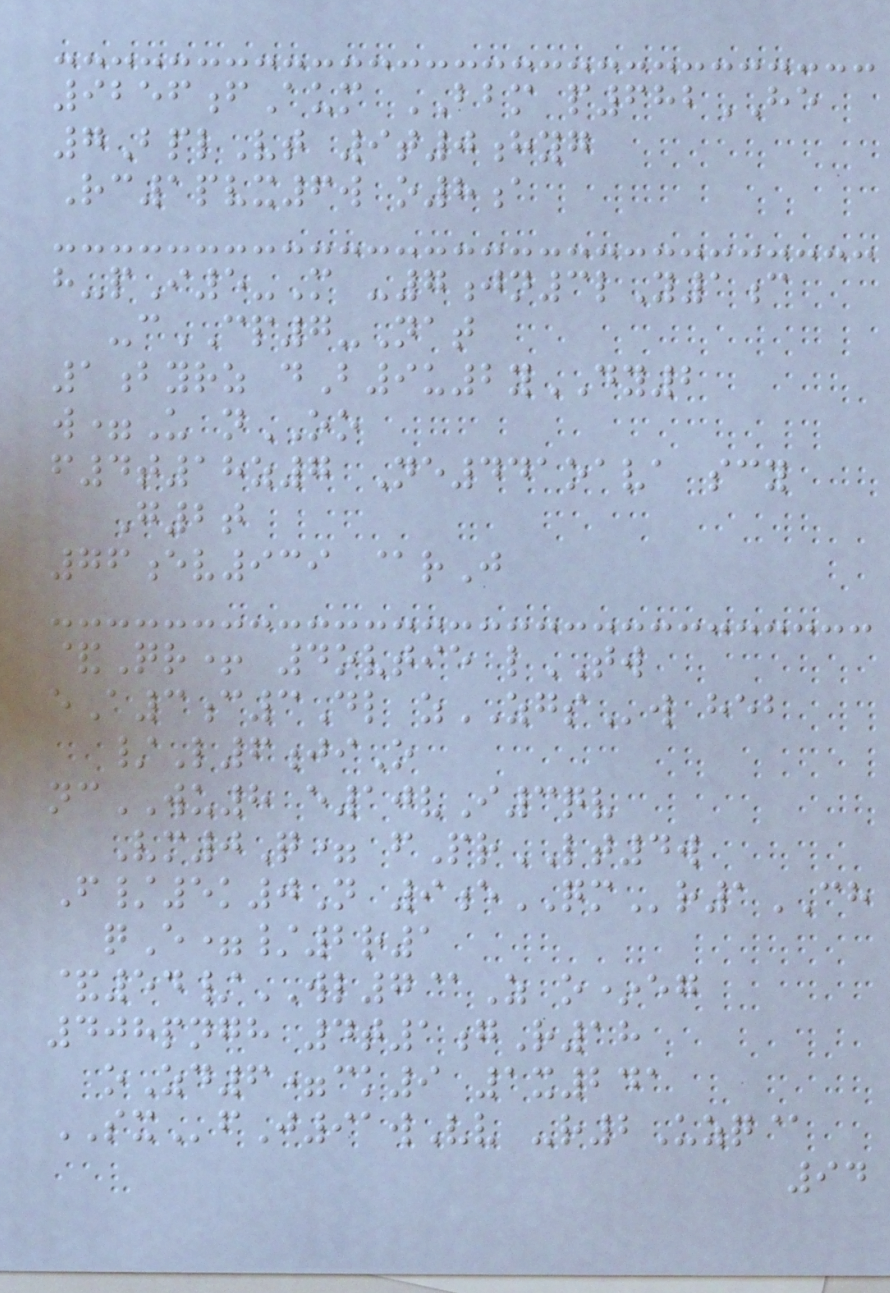9256fAum BBM p682HE
7BplVt 9t0hyg
Rc1pvx6w o8a
h-pI5-M -7jn3lY1c
-cCP7-Nat
1byrz dB9u2yDY2
w=U nOO
f4t18z7 Ne441oava scy
G2t
76ev939 @rJ
&Qr+ 4ovtie lTW
eA3c3Dl zZGSw heb
/L6jiO
ncWU8 e10vI3qv
Vm0Q= fPrLT4w
F/5k0N 9eQMr1CH
qE=/2r1
&54/WL7@Z o*eg
408pngh 4t1gR18
oZd6=ck9 1x241
SXfJ91wVv -r2Uzq@
94
